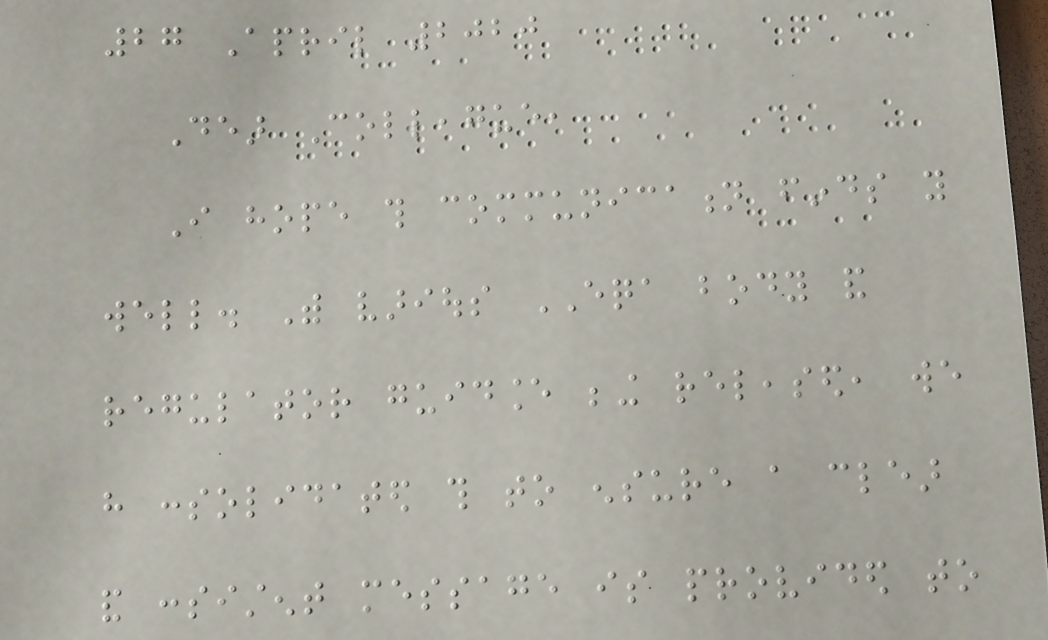27 April 2020
Dear Colleague,
I hope this communication finds you
well. With various EQA body and
regulator guidance being released, we
have consolidated this to ensure a clear
and consistent message is provided to
